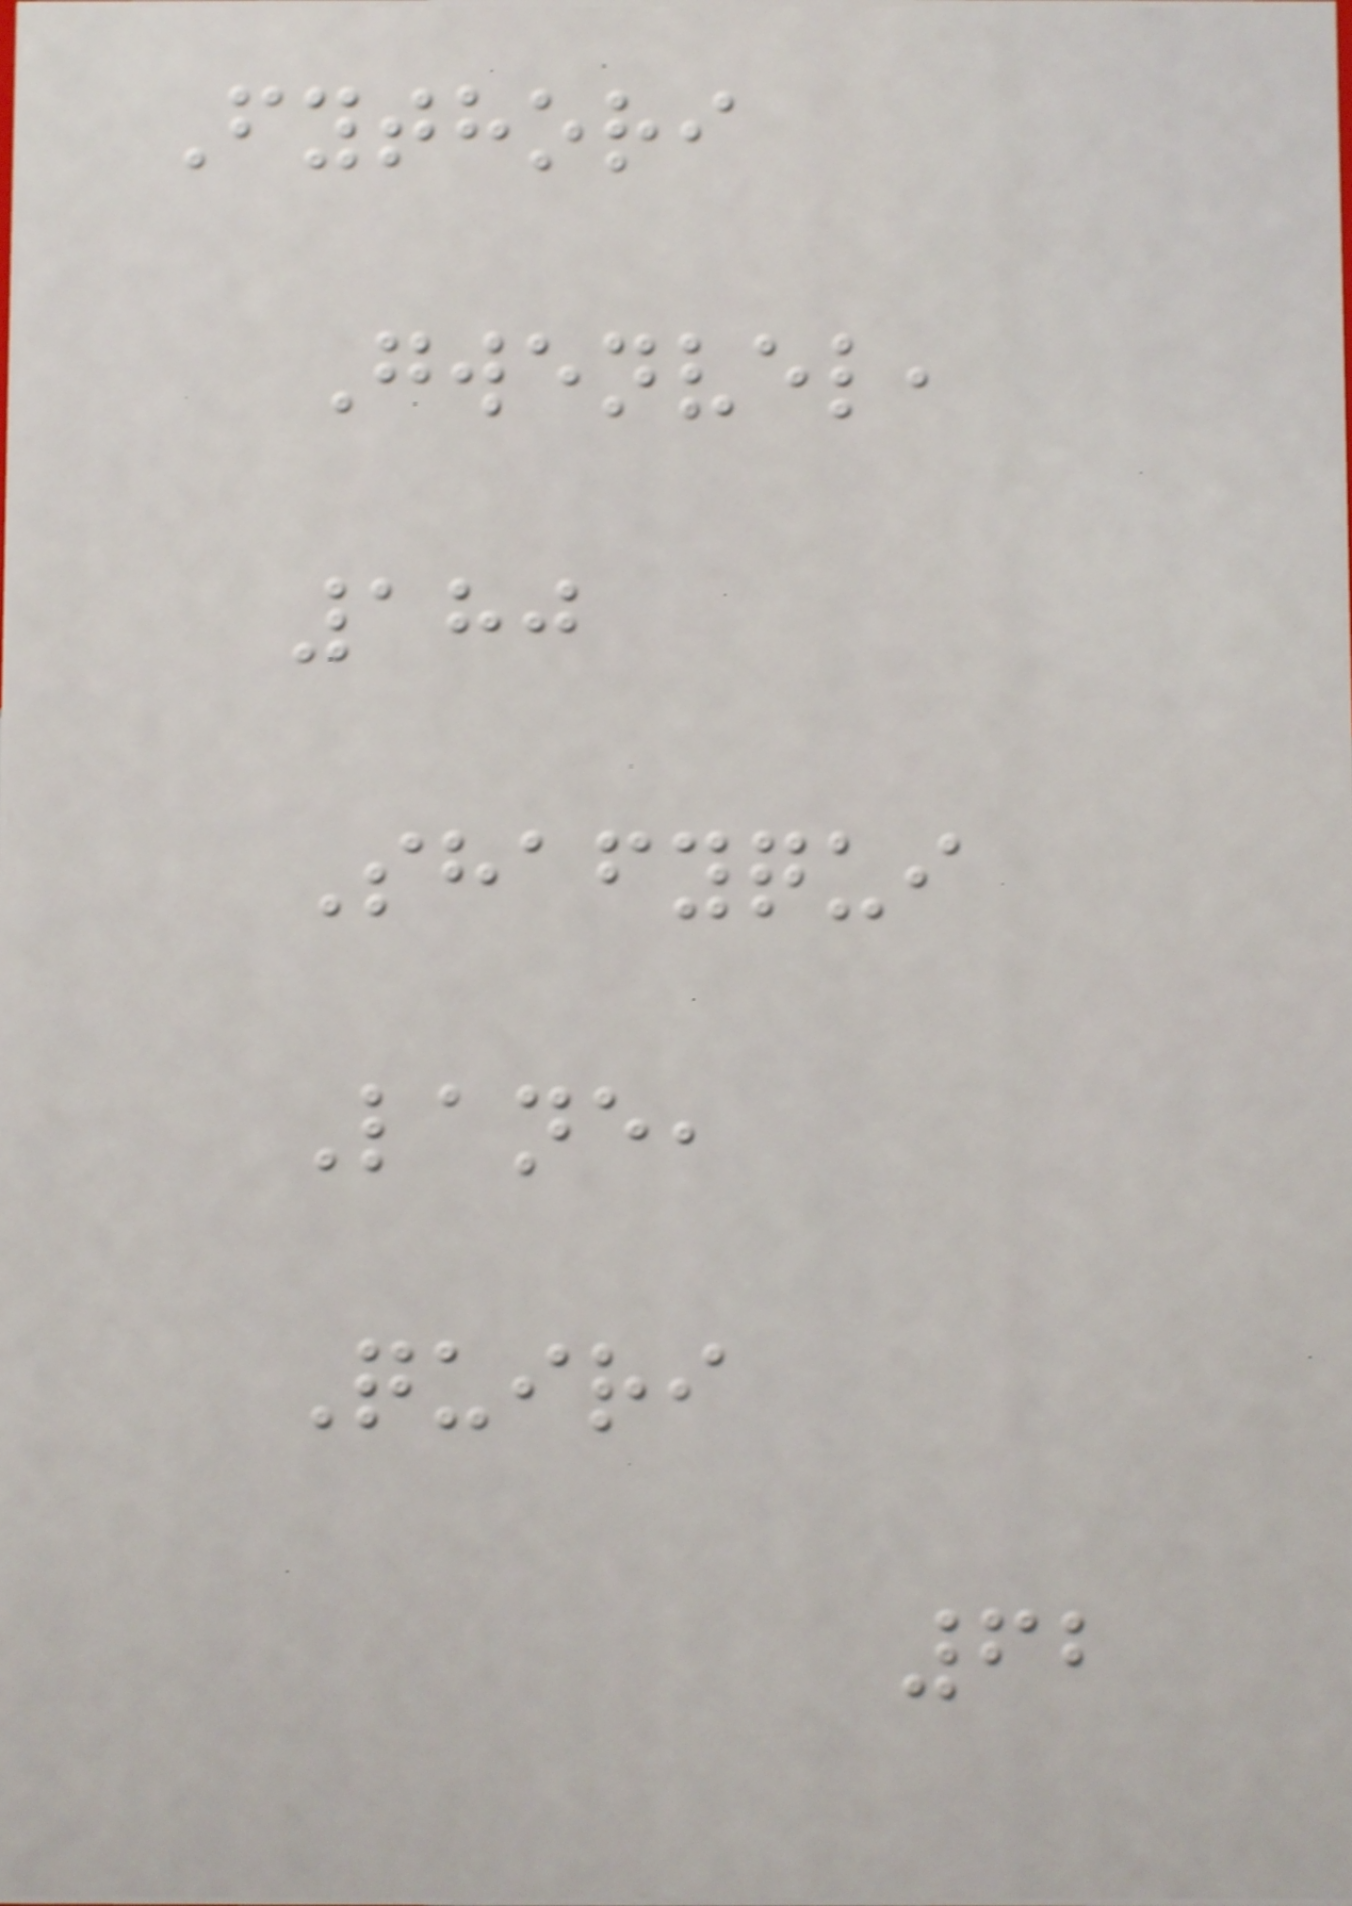Fythori
Gwenvel,
180
Shafyqui
Lane,
Quiri
62
